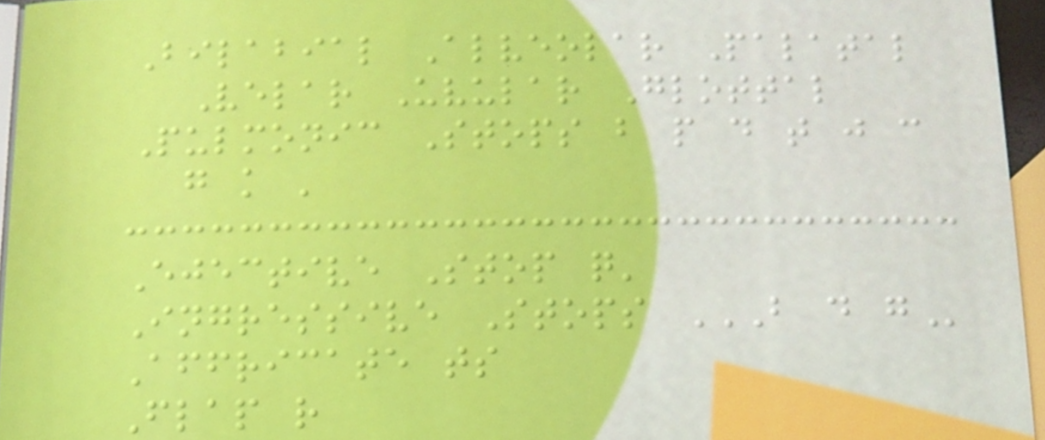Bilabial Alveolar Palatal
Velar Uvular Glottal
Pulmonic Stops b p d t j c
g k '
Ejective Stop q'
Ingressive Stops B D G
Affricate ts
Flap r
